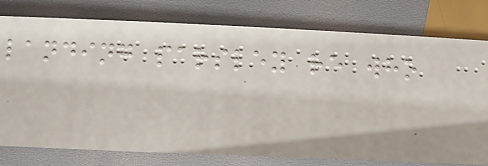landing parsley re who
